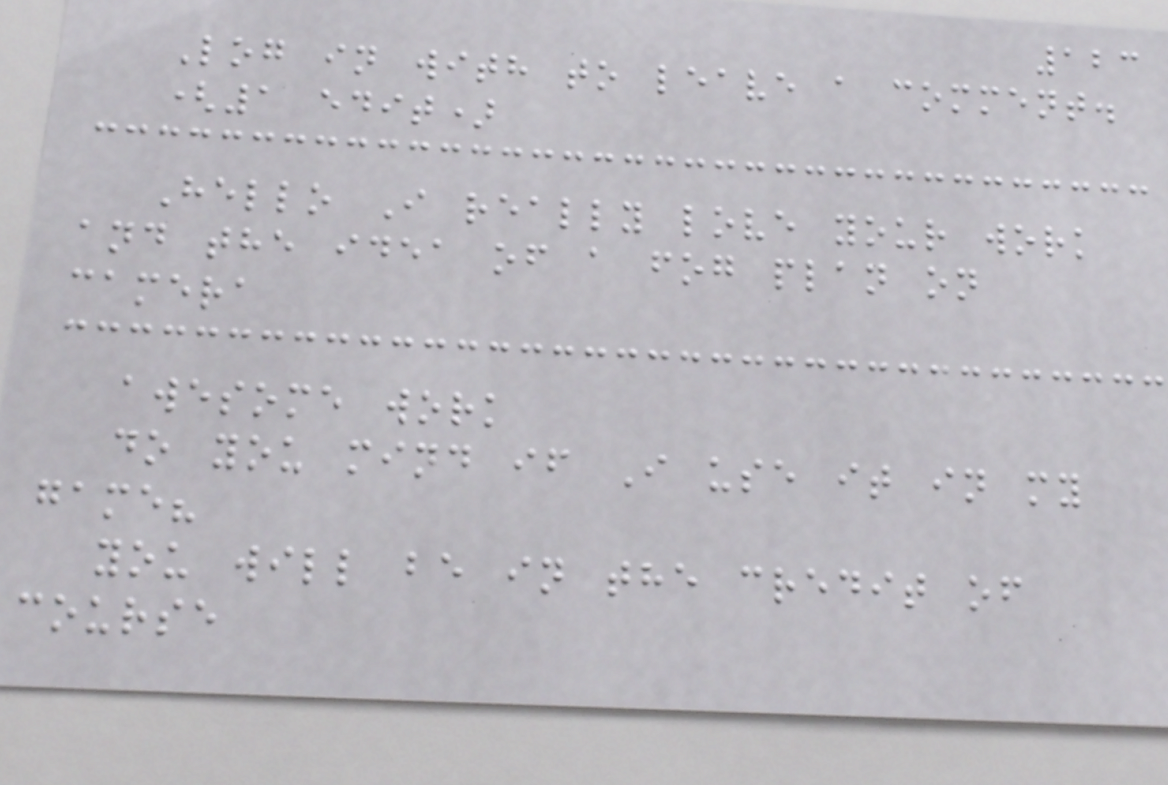123
Log in with to leave a comment.
(1 edit)
Hello I really love your work
and the idea of a fog plan on
camera
awesome work
do you mind if I use it in my
game?
you will be in the credit of
course
